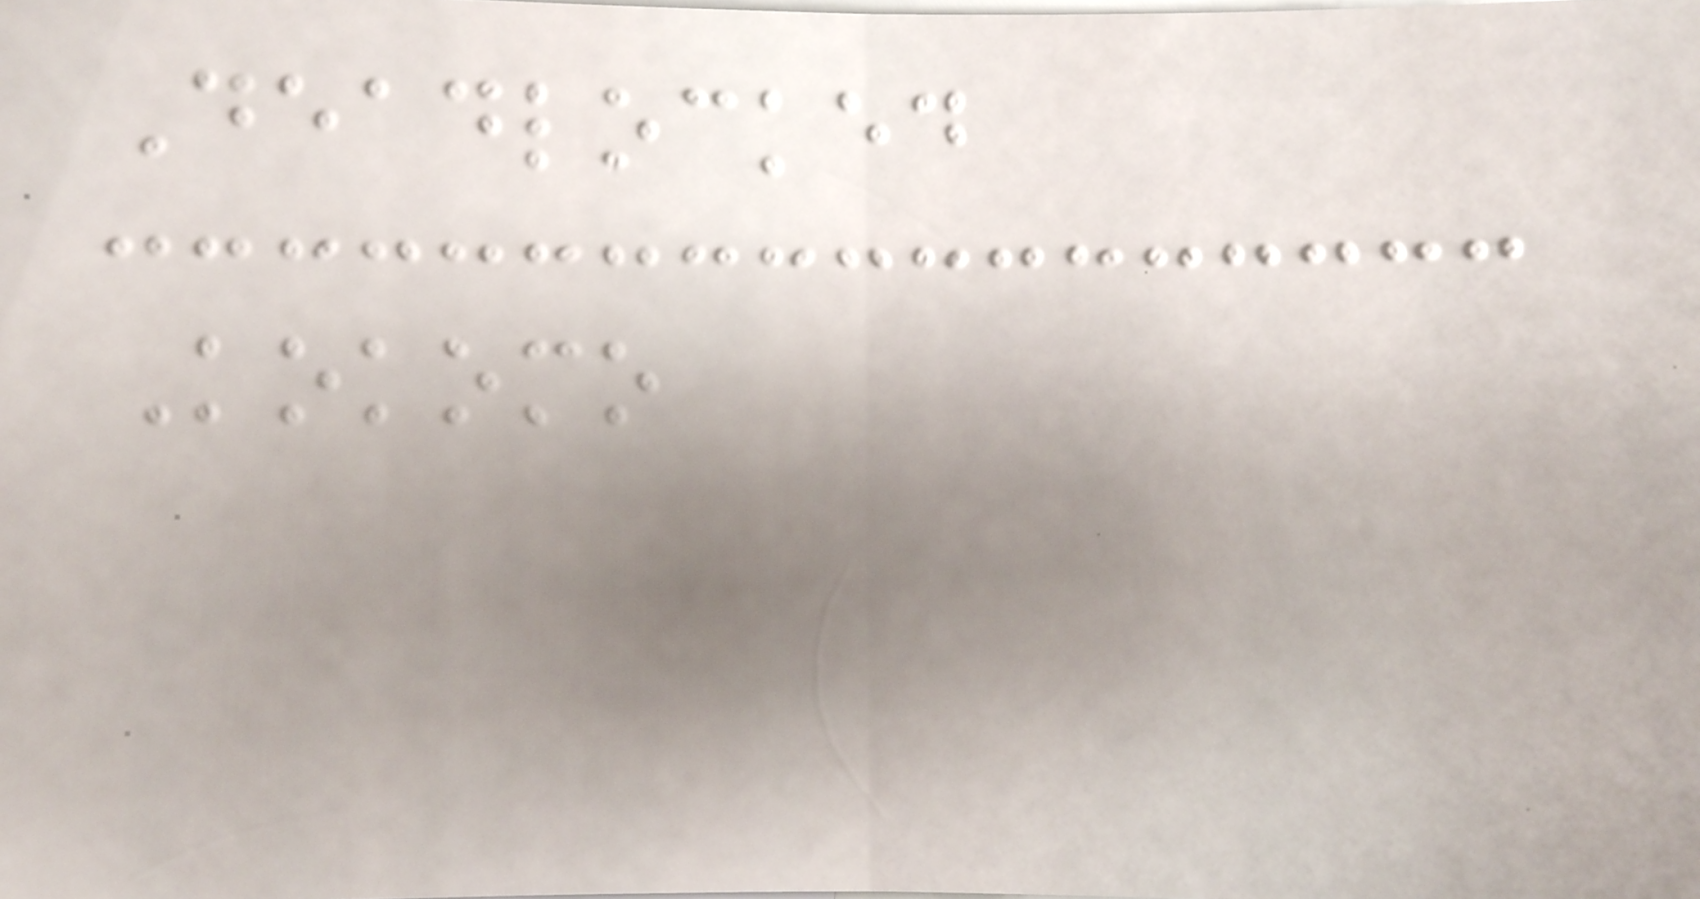Deadlocked
Kokomo
